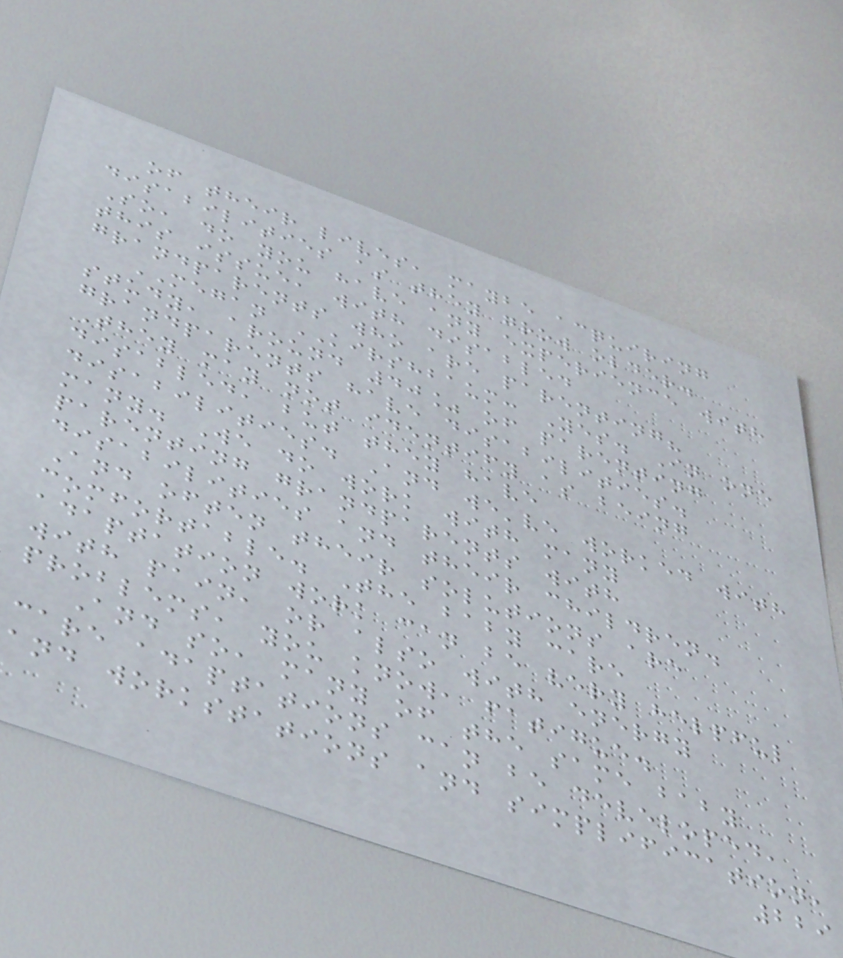of their lives, maybe acquiring
disabilities as they grow older.
So, do you have any experience with
this issue, with disabled
grandparents who are parenting?
MEGAN KIRSHBAUM: Yes. In one
study, around 40% of parenting
grandparents have disabilities.
They may not identify as being
disabled, but they have
disabilities. And we've worked with
many. We do work with many
parenting grandparents with
disabilities and their children.
And often their solutions are
comfortable. The baby care
adaptation work can be very helpful
with pain, or also with energy
problems, you know, fatigue.
And so, many of the same baby
care adaptations can be developed,
and workstations and simplification,
229
